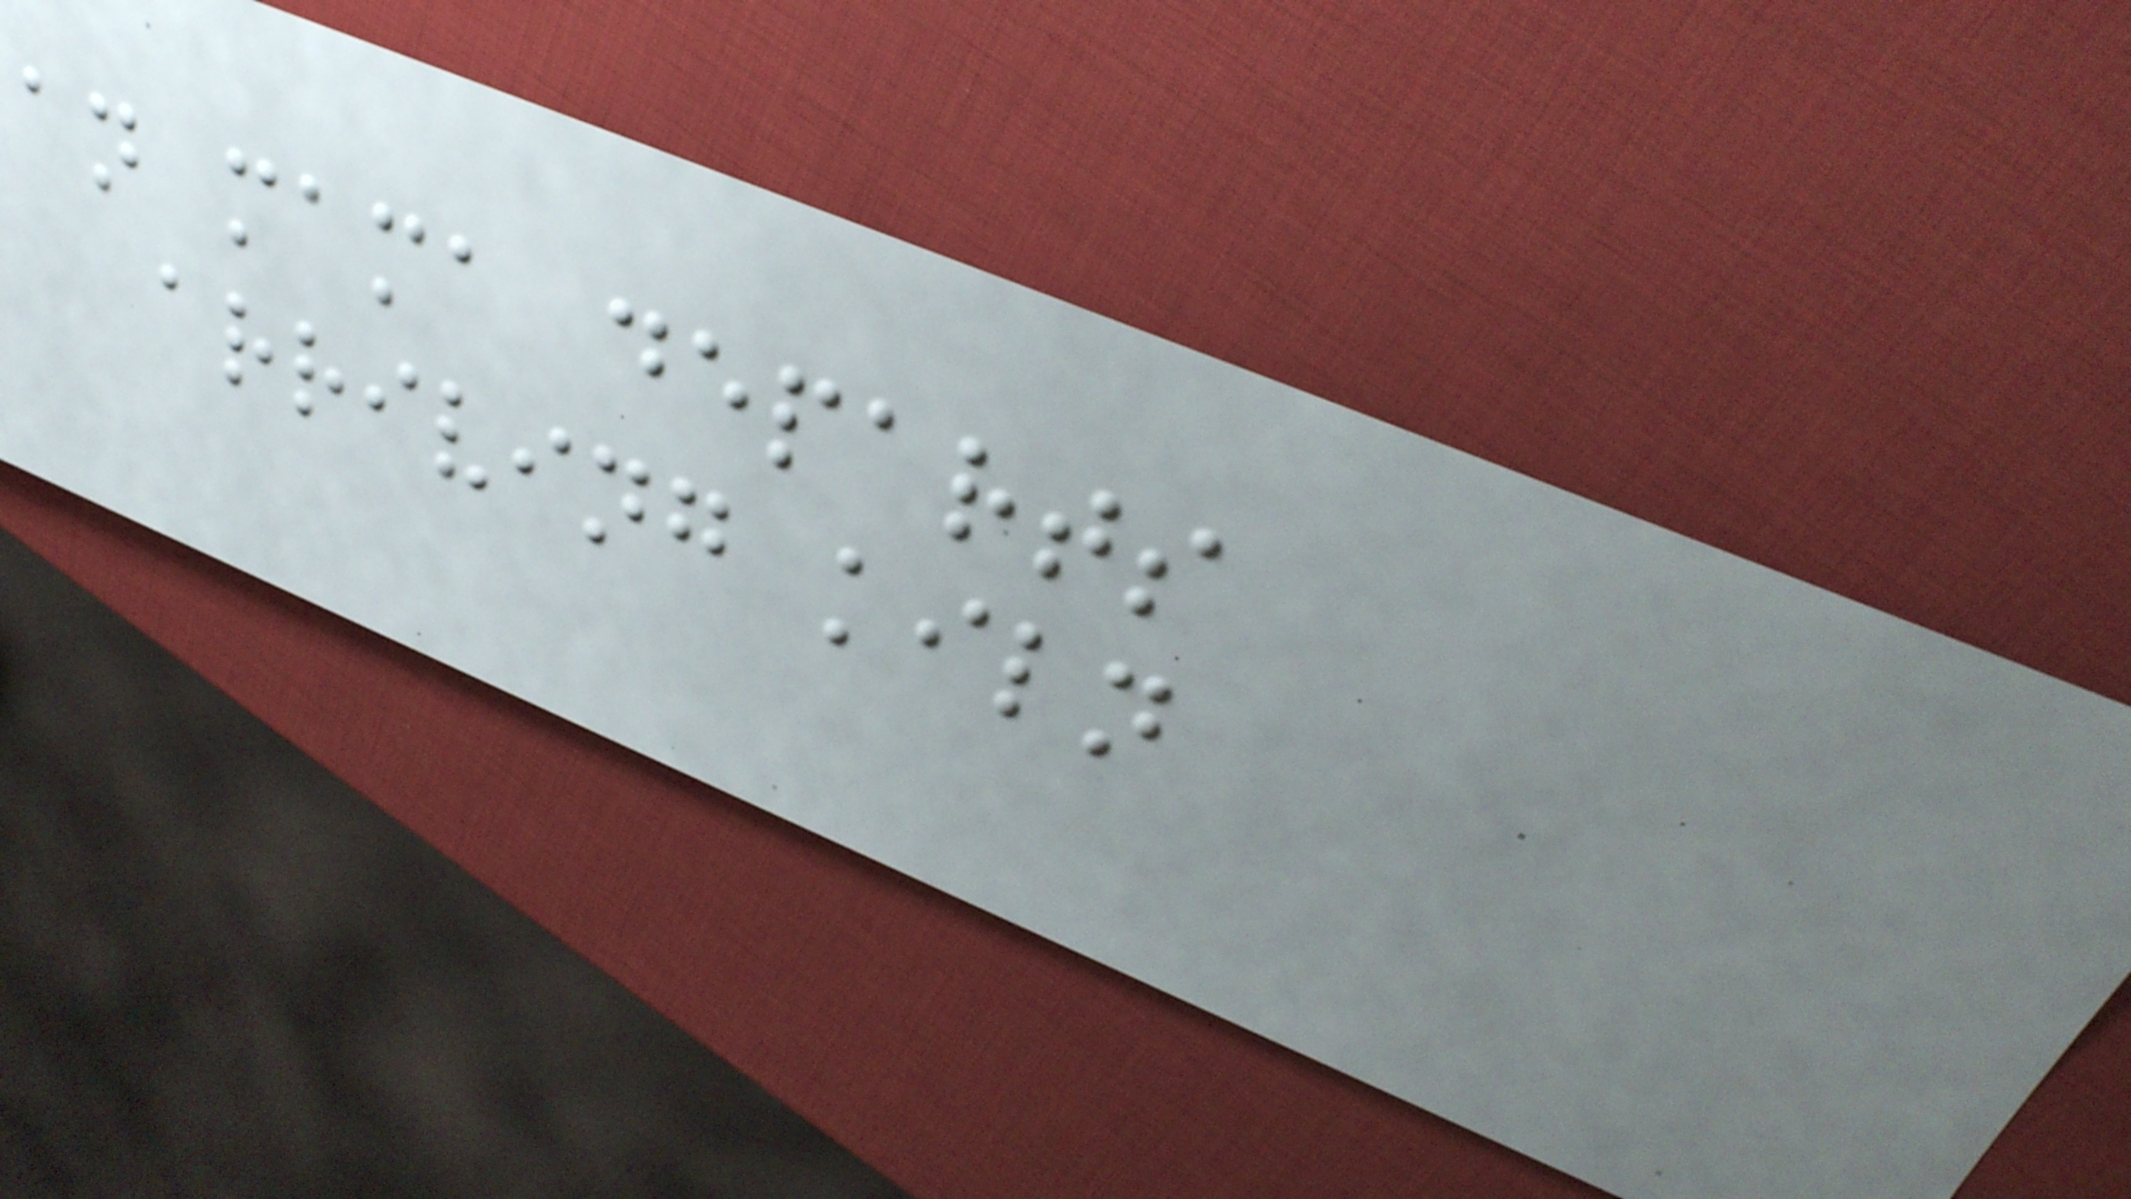an mama departs
arriving kiln
